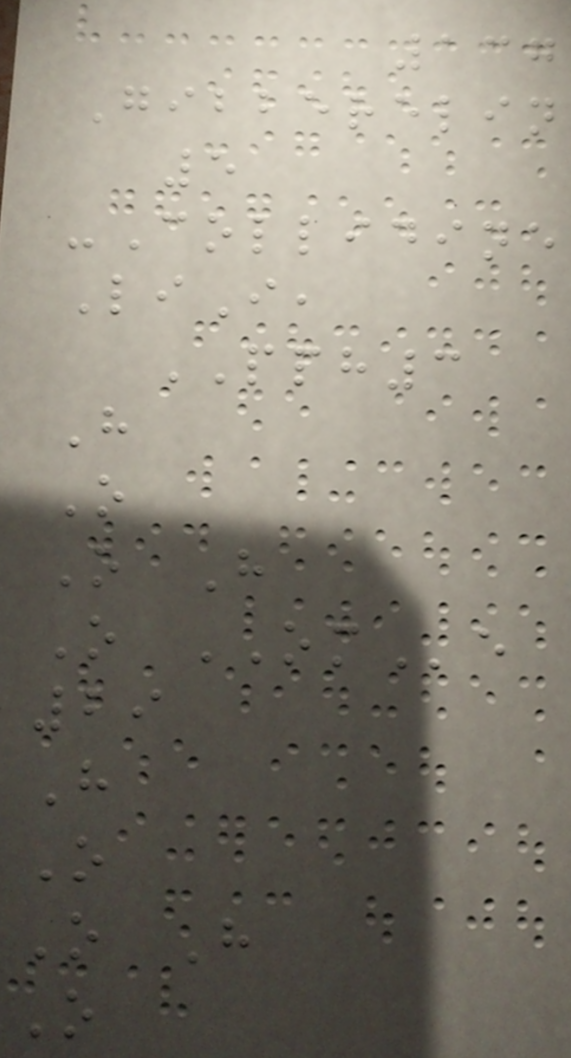137
Gibberelin
5
-Collidine
LiI,
PPH3
H
O
O H
O OMe
29
H
O
O H
O
